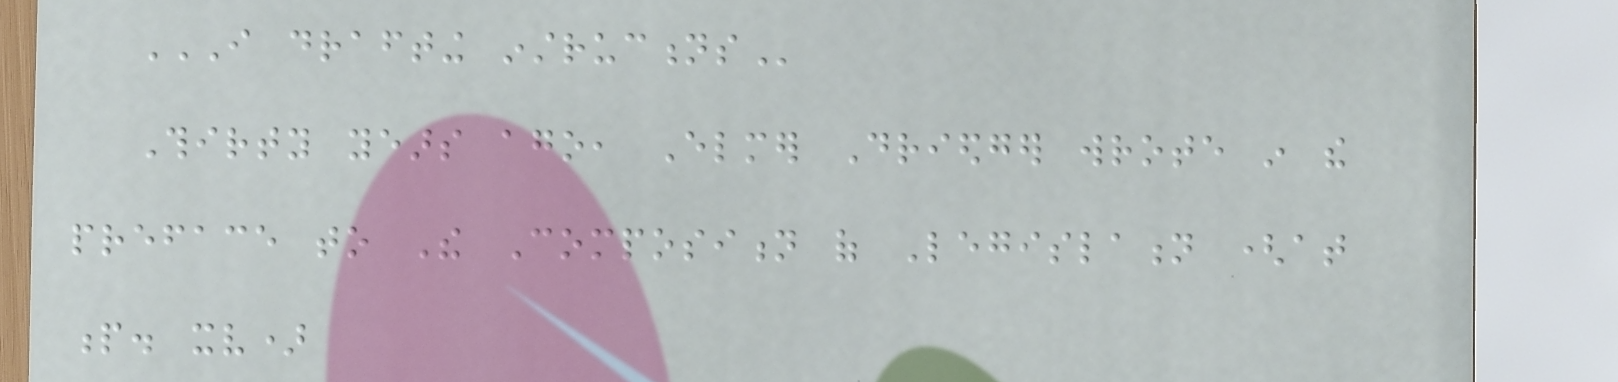I DRAFTING INSTRUCTIONS
Thirty years ago, Elmer Driedger wrote in the
preface to The Composition of Legislation (at
p. xv)
